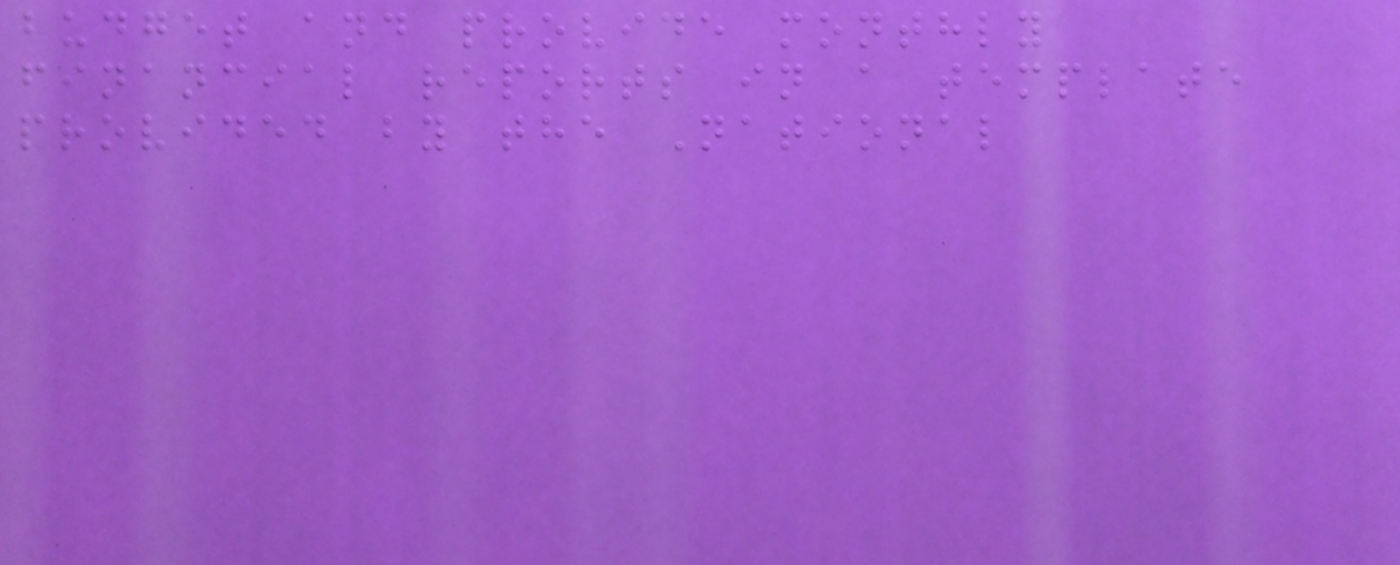budget and provide monthly
financial reports in a template
provided by the National
